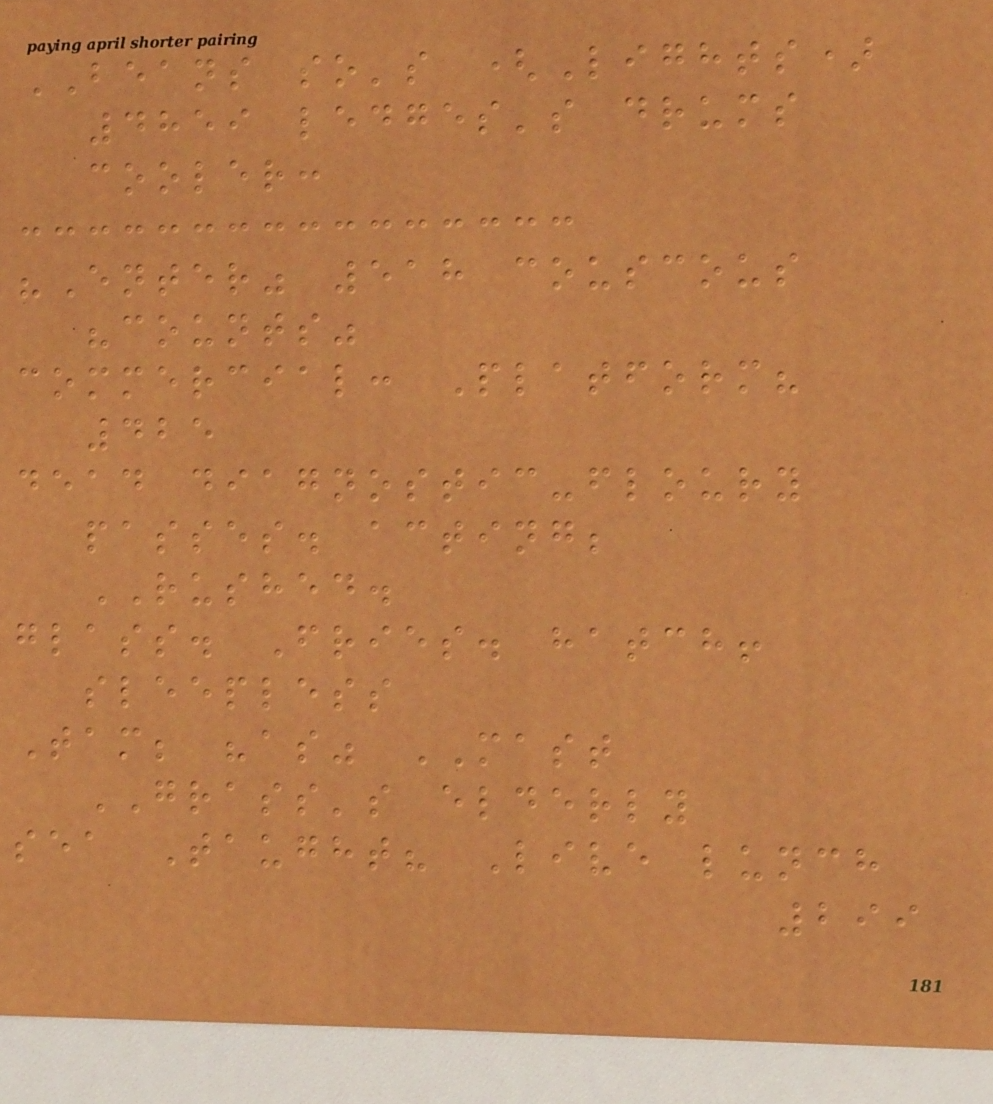BEANS so's (Lights)
4859 ledges's drums
cooler:
"Enter" 518 couscous
"counts"
commercial: Platform?
425
dead diagnostic-floury
passes. acting;
RUSHED.
glass. Fries. hatch!
sleepless
Tam; "as" MAST
GRASS's elderly
sea Taught? Live lunch
299
